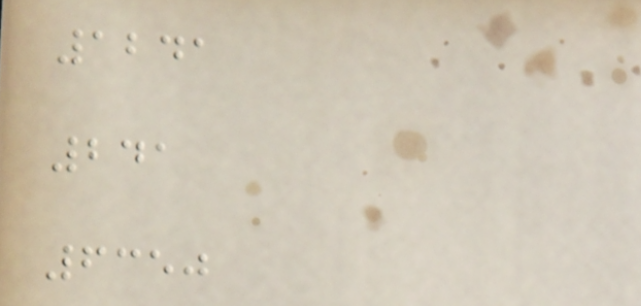1241
241
6350
